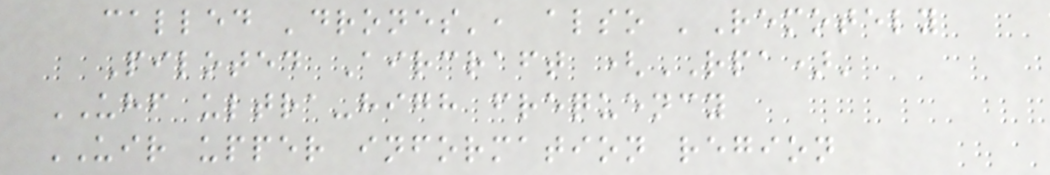called 'drones', also 'Remotely
Piloted Aircraft (RPA)'
UHF ultra-high frequency
UIR upper information region
